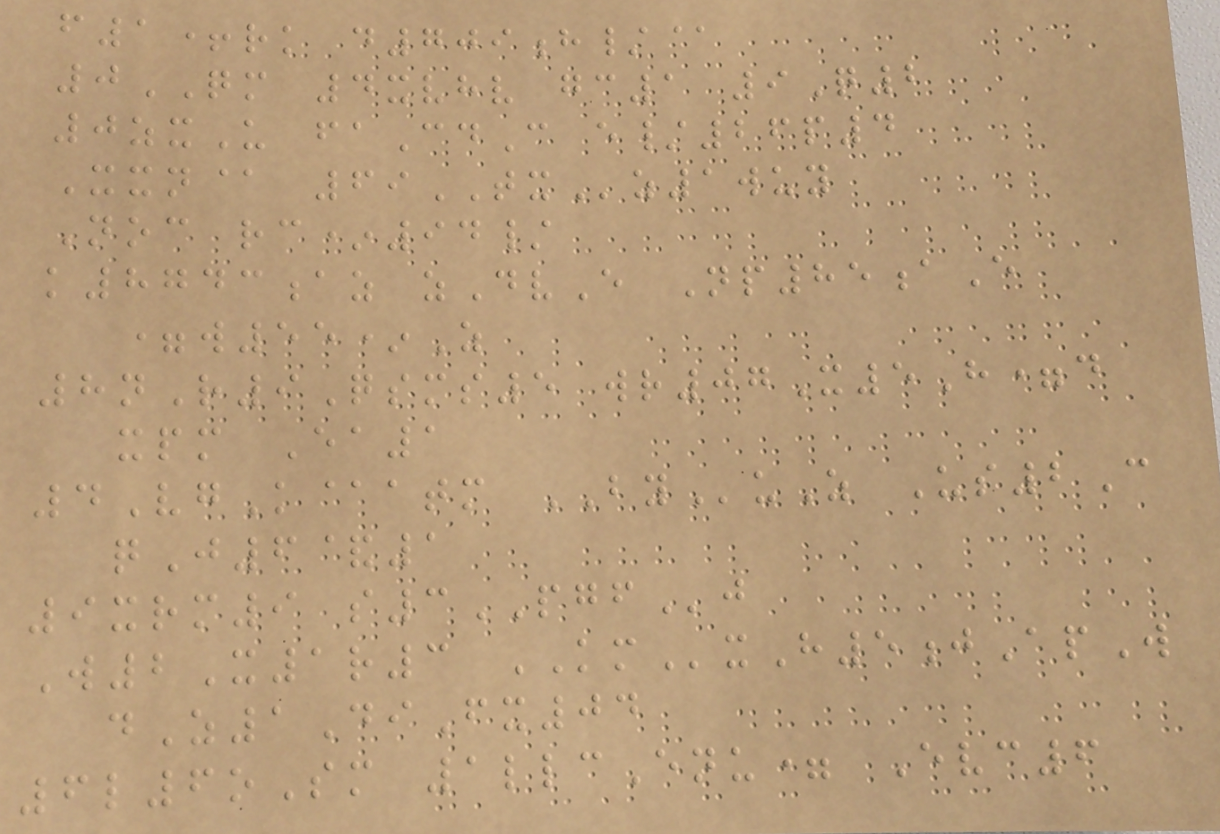f1+rk d709h/@
0QM 4xvhv gc1 9Q2
0zxU faCdC e/26p4
Xxn@ 69TXz1wuy
Noc rc*94/
k8743az zDvE Np85aE
=w55*Z
8nR9Qsms5 wr07X5H=d
xpm Ea1
4VgK@atm BYuZ Us2C
qJ6&1
9xrm9 s3PGFj
W2X1r3 KMxH5jApW
dZ1DiFx04
6l6oSm 1llcEnu= Evc6
